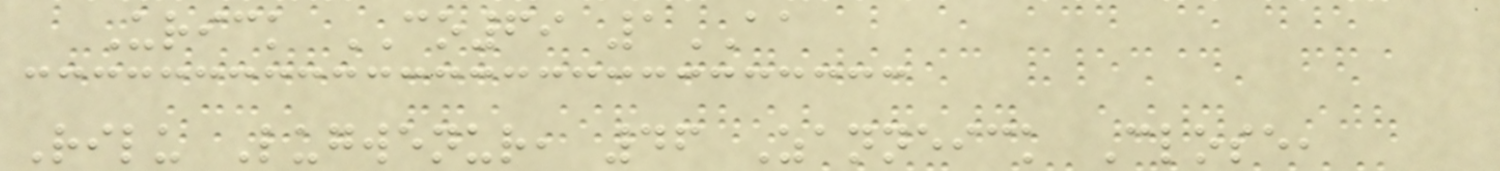Urick CO69 1AA
Rilu Lugwenur, 46 Zanneick Close,
